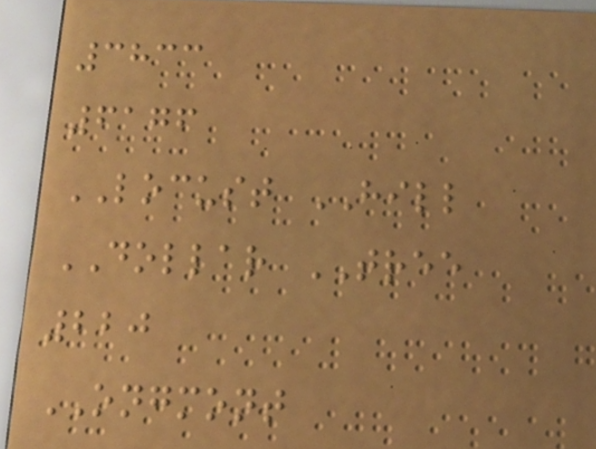3833
6176
LOCUST HILL
DOLLAR TREE
220
ONGMONT
